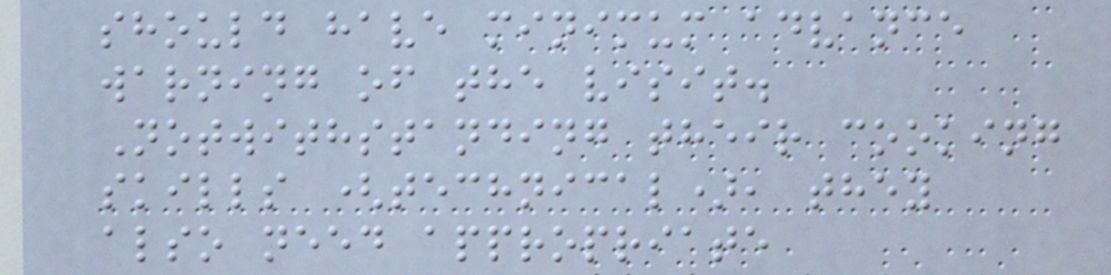should have minimum advance
warning of the visit.
Notwithstanding their cooking
skills (technical), they
also need appropriate
